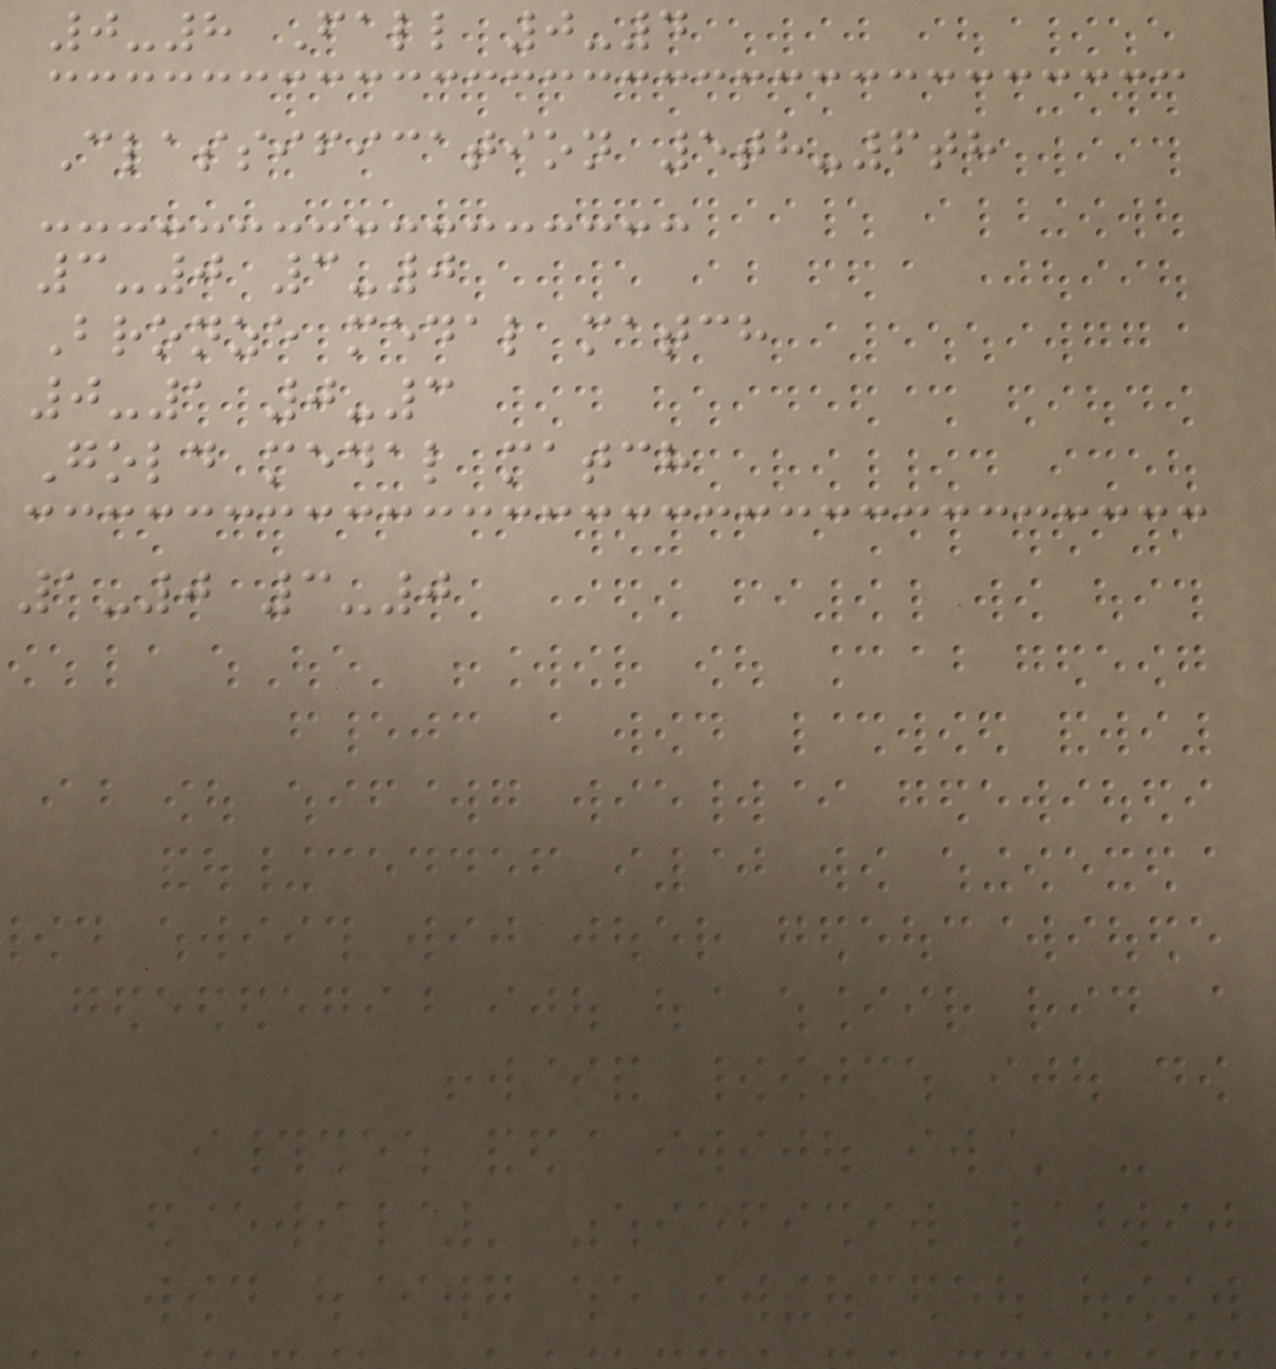0-8 Fall 0-4
Classification 5th-6th
3-0 3-0
Bronze medal match
0-1 0-3
Gold medal match
1-0 3-0
